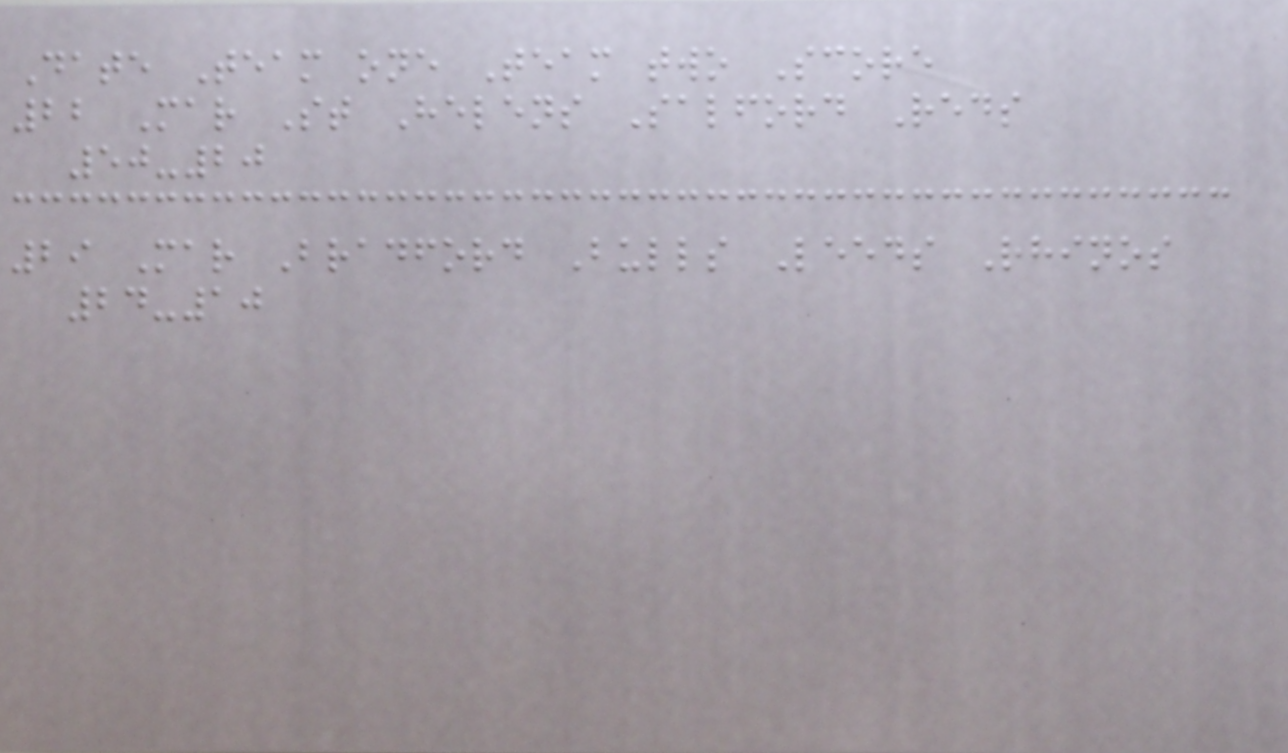Date Team one Team two Score
22 Mar St Helens Salford Reds
50-20
29 Mar Bradford Bulls Leeds Rhinos
24-10
